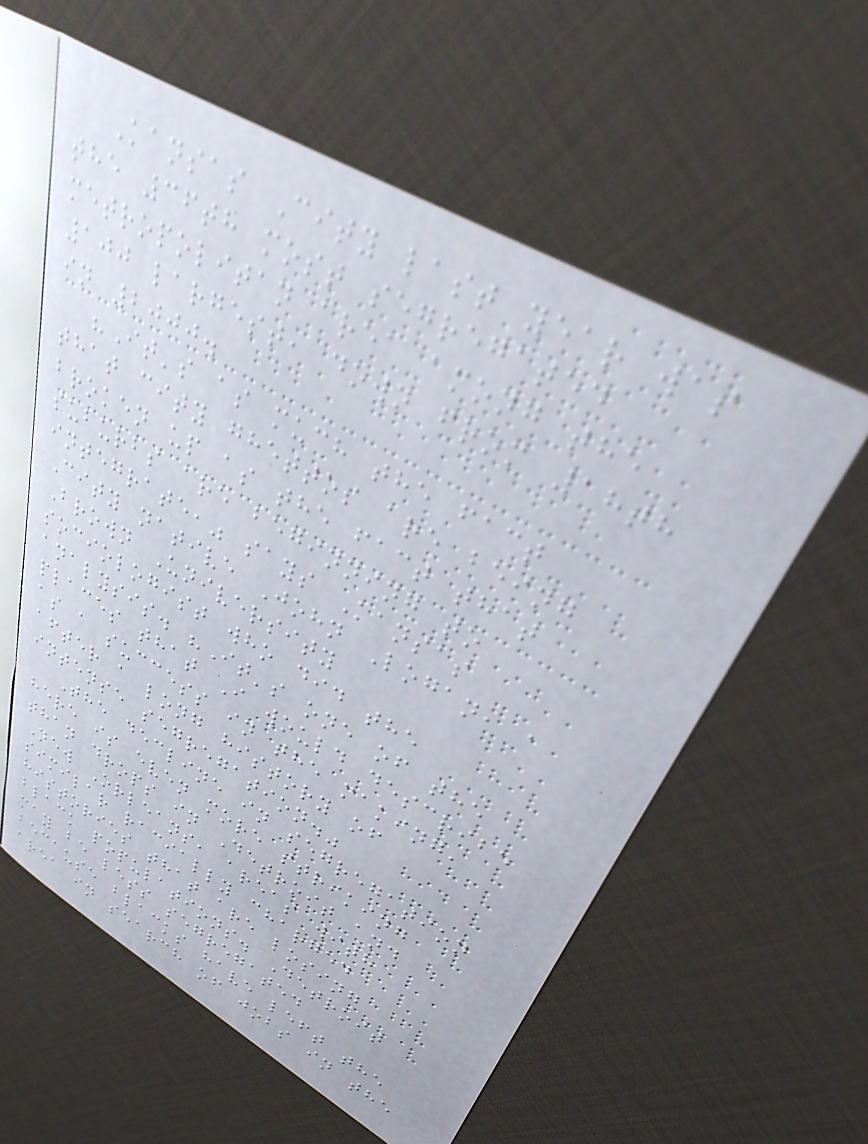Kansas City last year was
the 36th most segregated
metropolitan area among the
100 largest, down from 18th
in 2000.
"It's as much the fact
that city ghettos are being
broken up as the fact that
suburbs are beginning to
integrate," says Kansas
City native John Logan, a
Brown University
sociologist who did the
analysis. "It's one of the
places that I would describe
as a success in the making,
after a long history of
intense segregation."
The decline in segregation
here is even more striking
than drops in Detroit and
New Orleans, areas with
similar racially charged
histories that are losing
black populations. Detroit
may be less segregated
because blacks have left the
area in search of jobs in the
